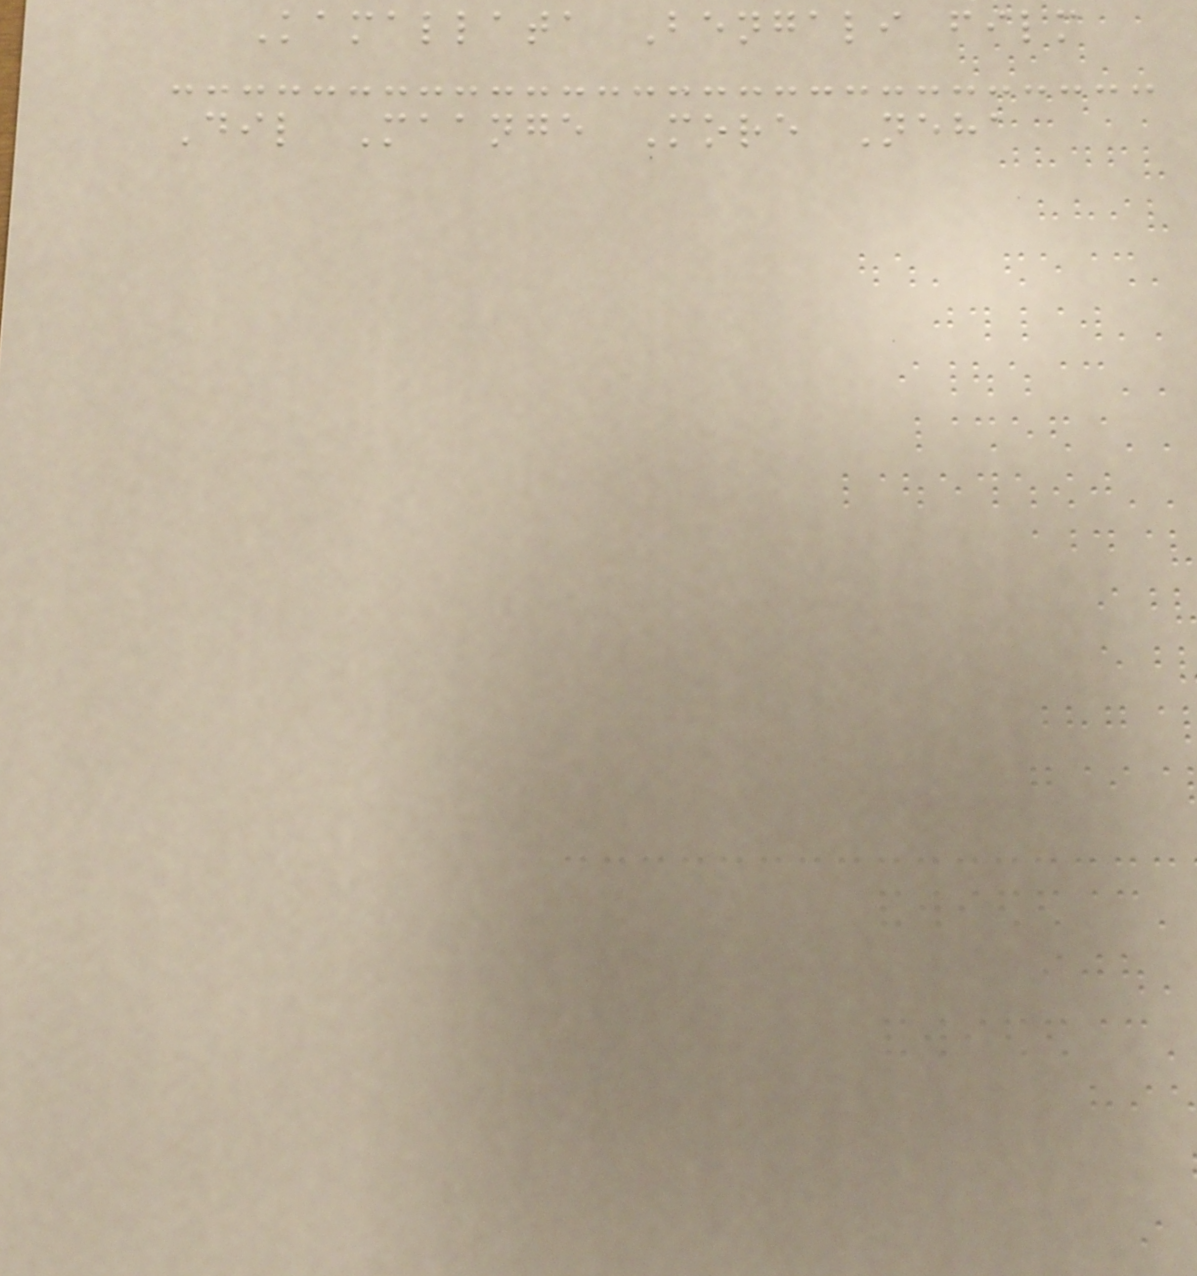Kamallata Bengali film
Dil Maange More Neha
